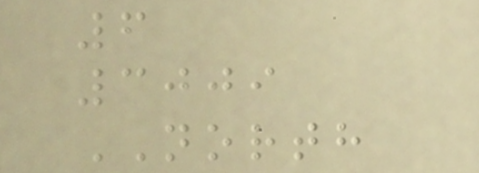6
3009
NORTH
